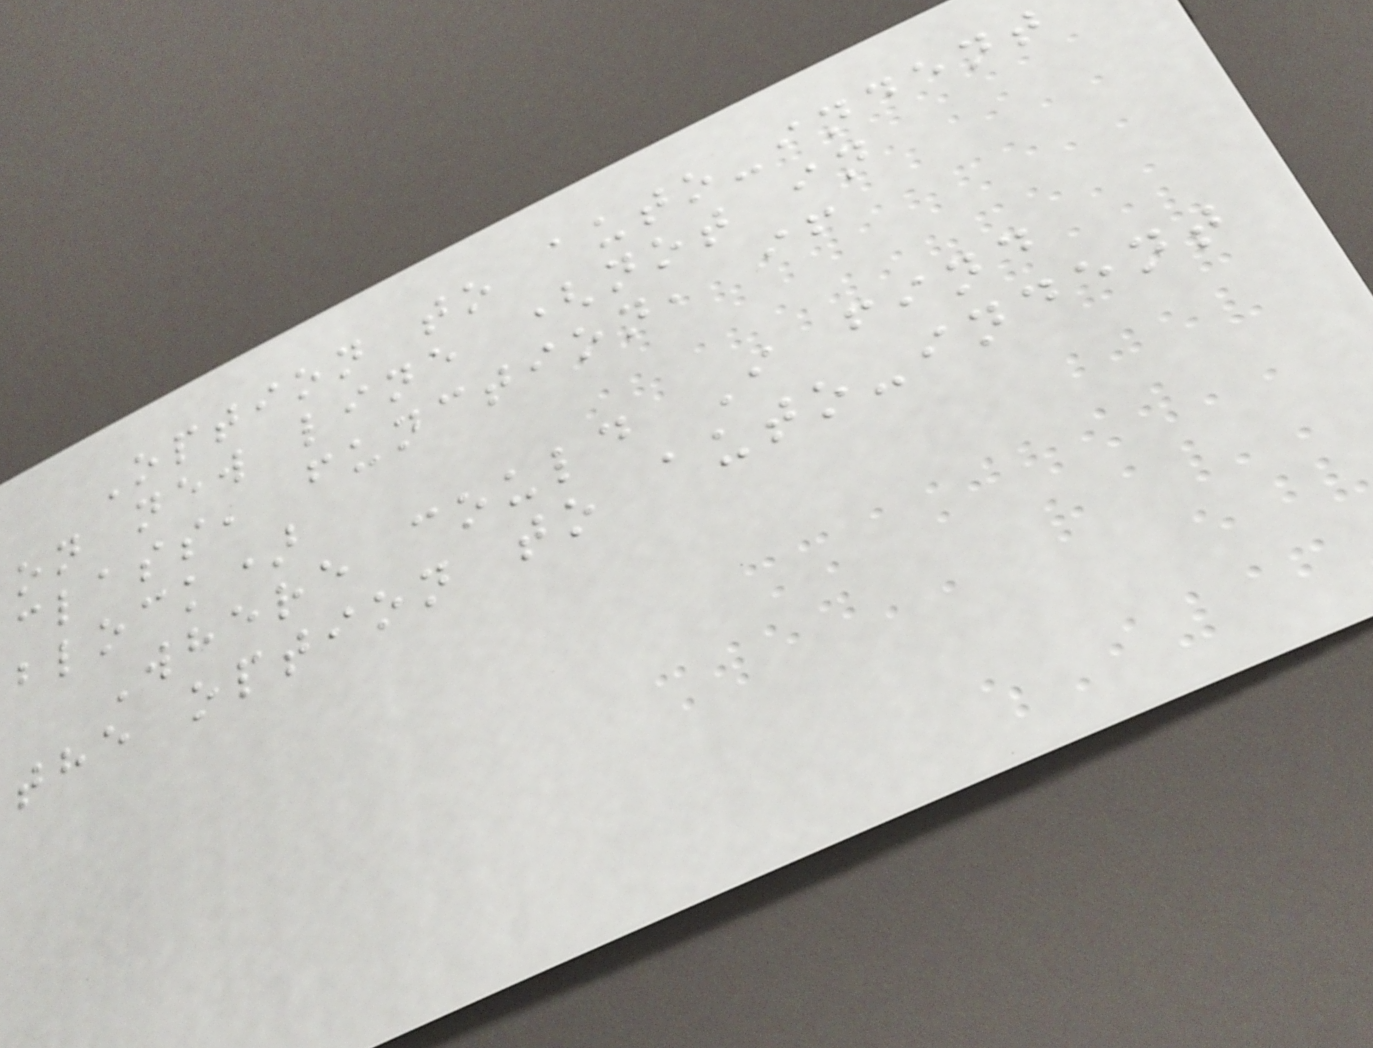Option to auto-indent
on new line (not in
class, function, if
block)
Where could I find
the option to auto-indent
